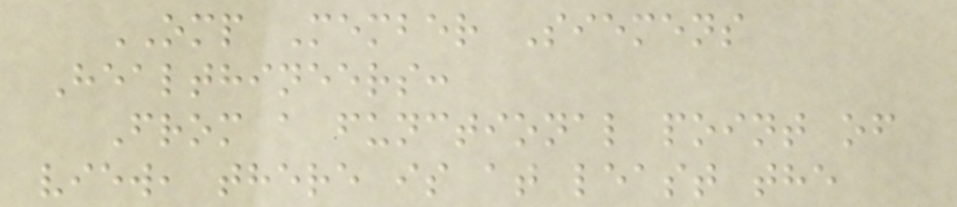OMP Member Siemens
Healthineers:
From a functional point of
view, there is at least the
